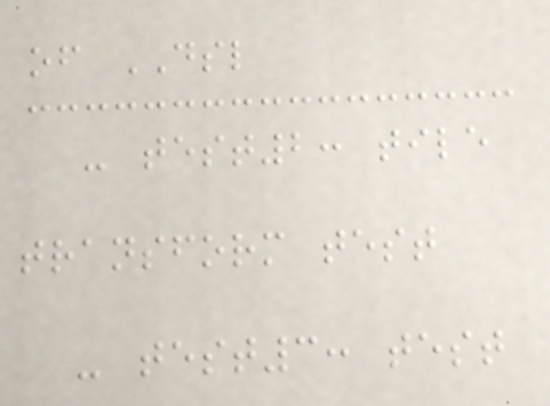of DSL
- test2: tile
transform test
- test3: test
